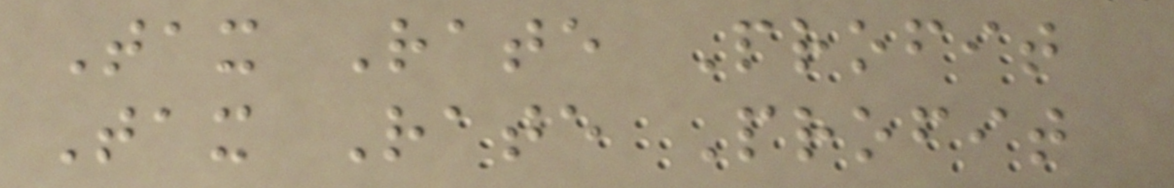Tax Rate Profit
Tax Rate Profit
